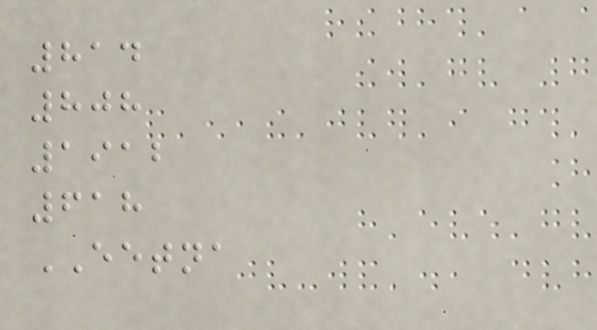814
808
1912
618
EETNA
